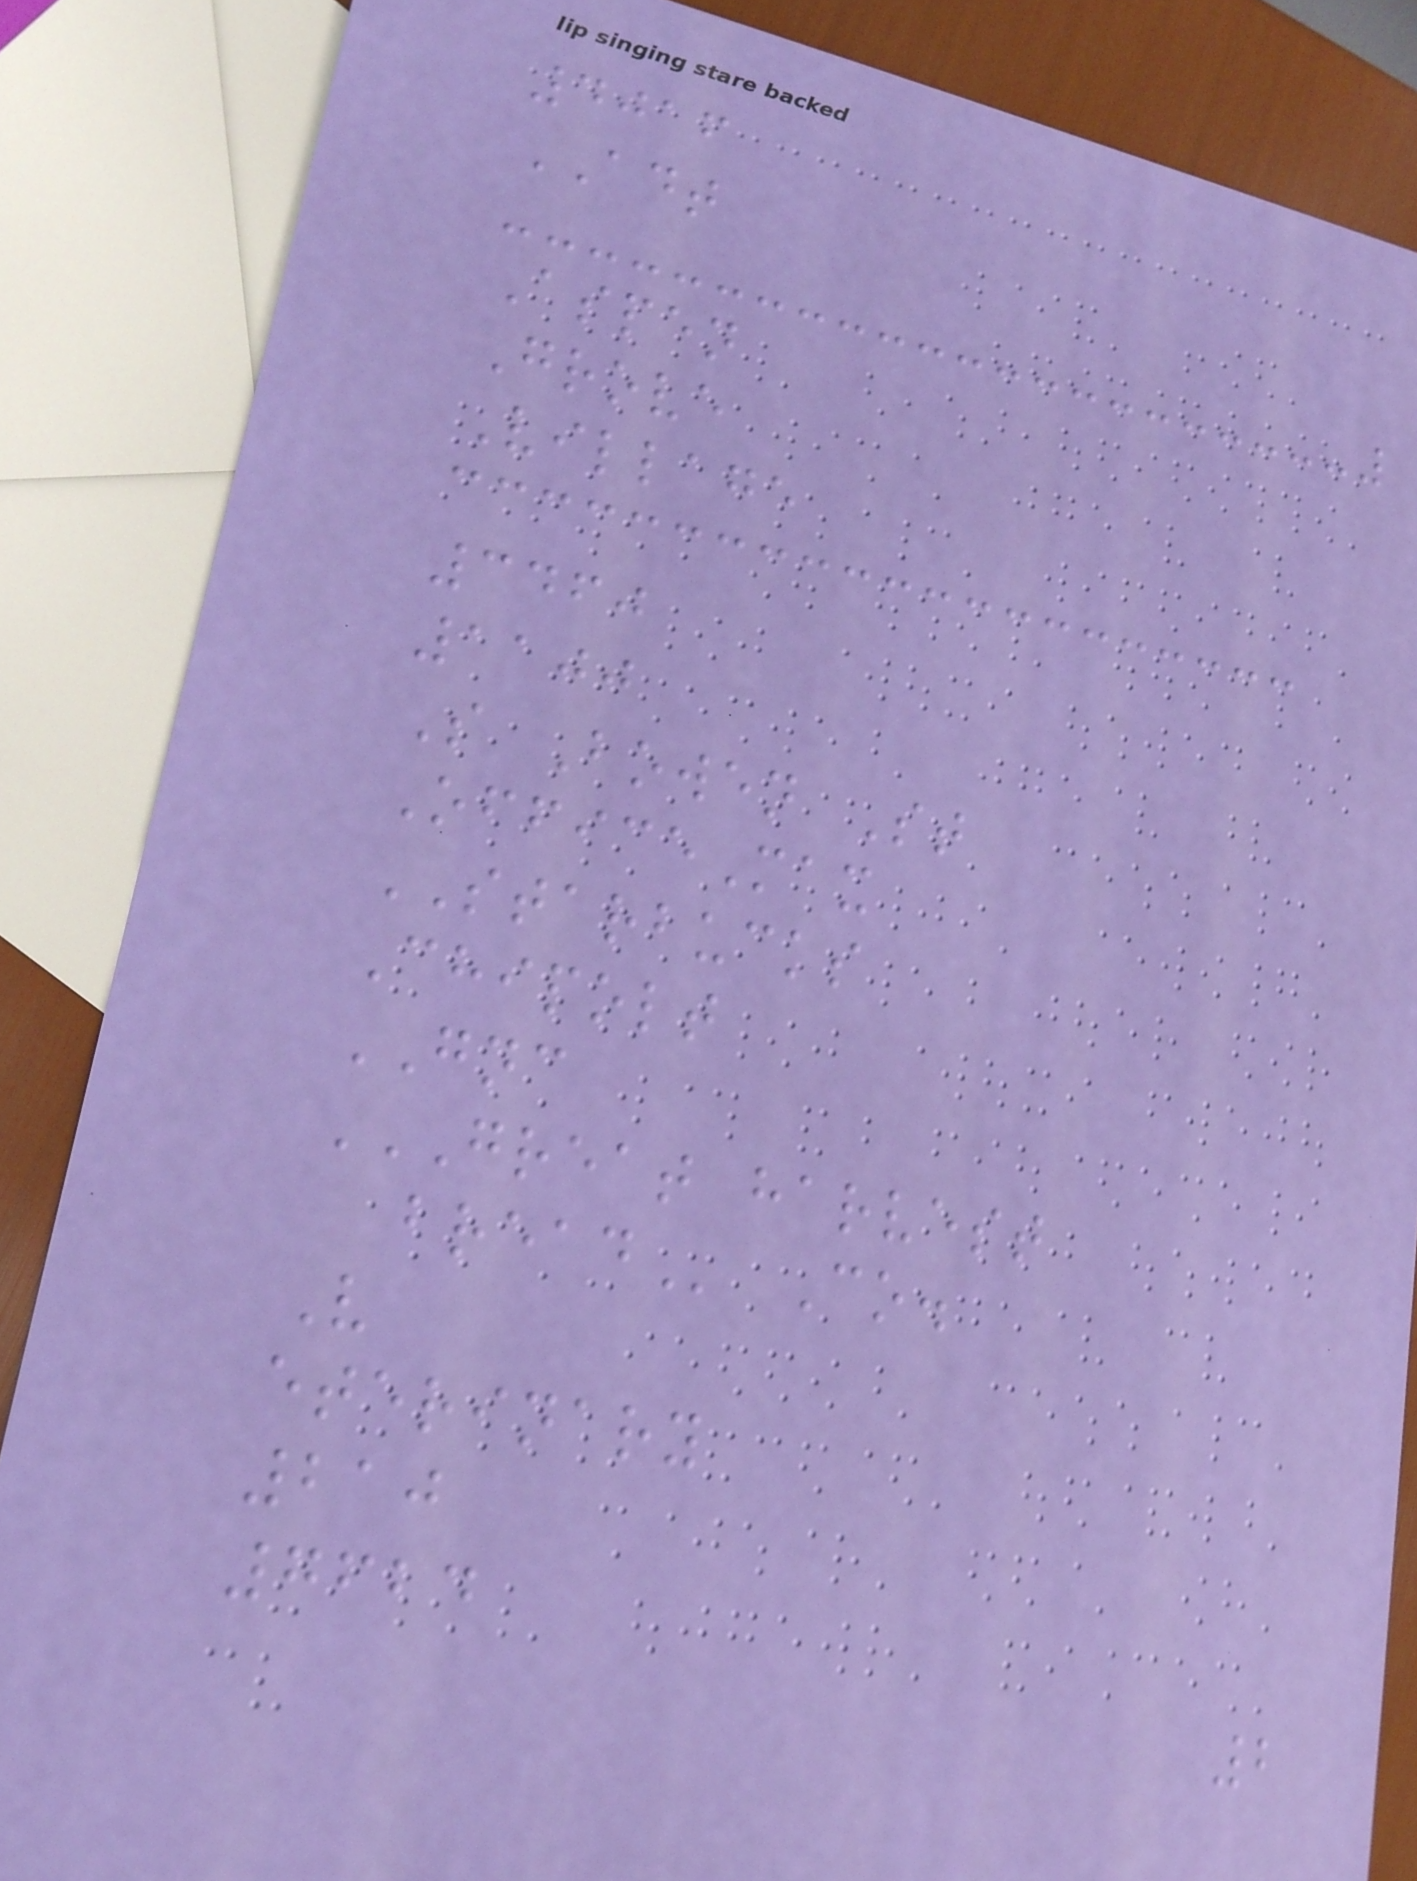4016
ADT
Aspen
Grove
Village
3460
1100
S Bowen St
OfficeMax
STARBUCKS
Chipolt
GNC
GREAT HARVEST
BREAD Co.
V
eterinary
210
7624
2
